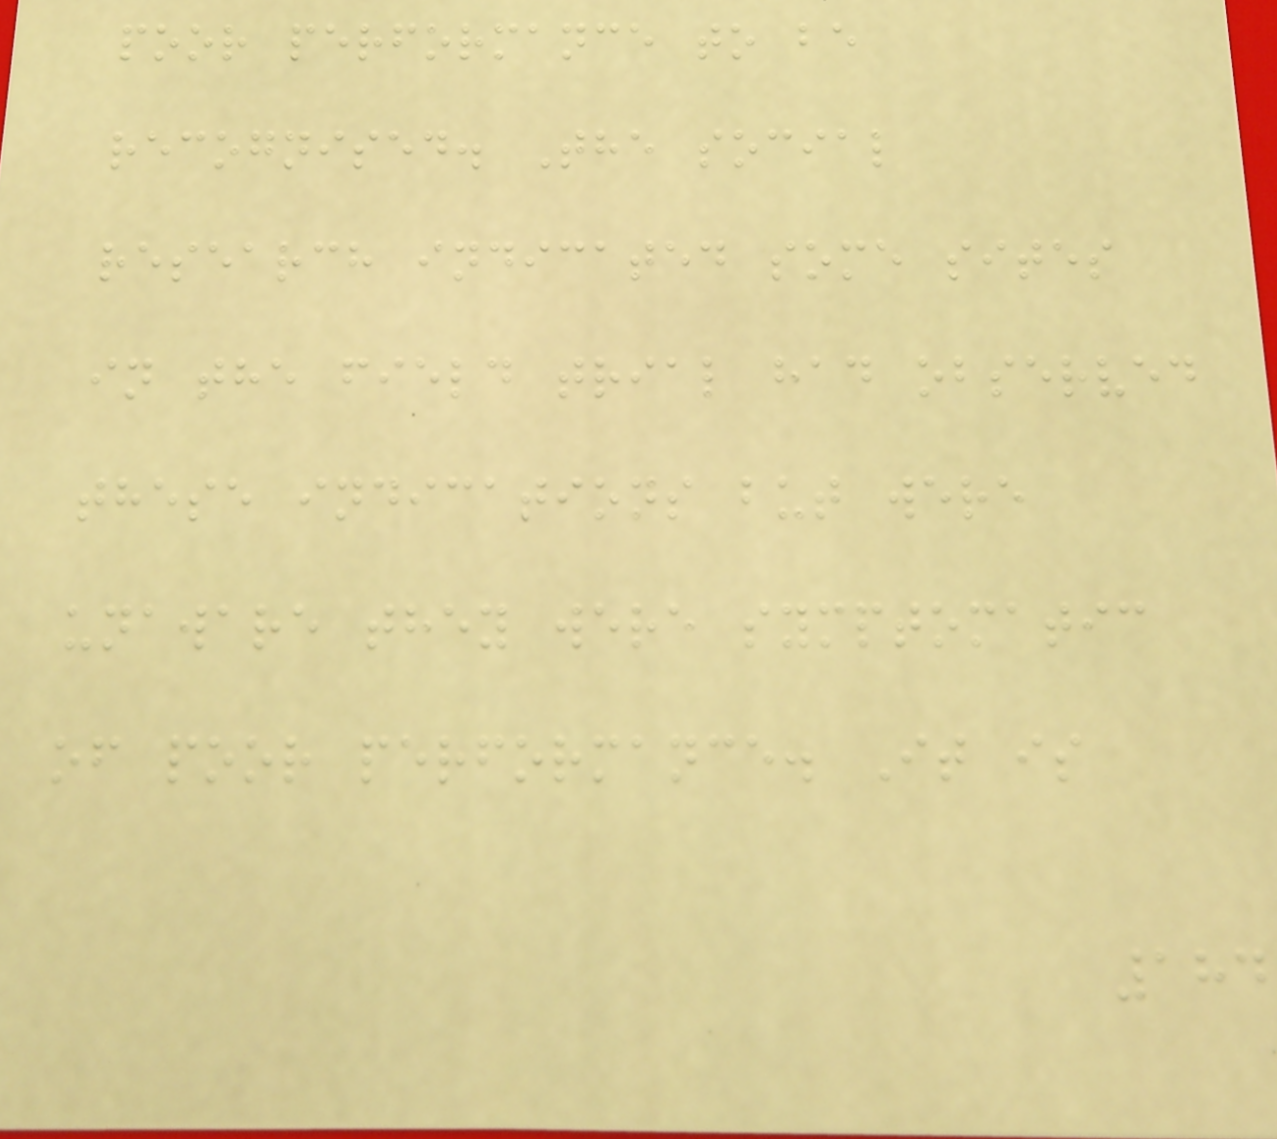poor performance to be
recognised. The social
research indicated some sites
in the field trial had observed
these indications but were
unaware they were symptomatic
of poor performance. It is
184
